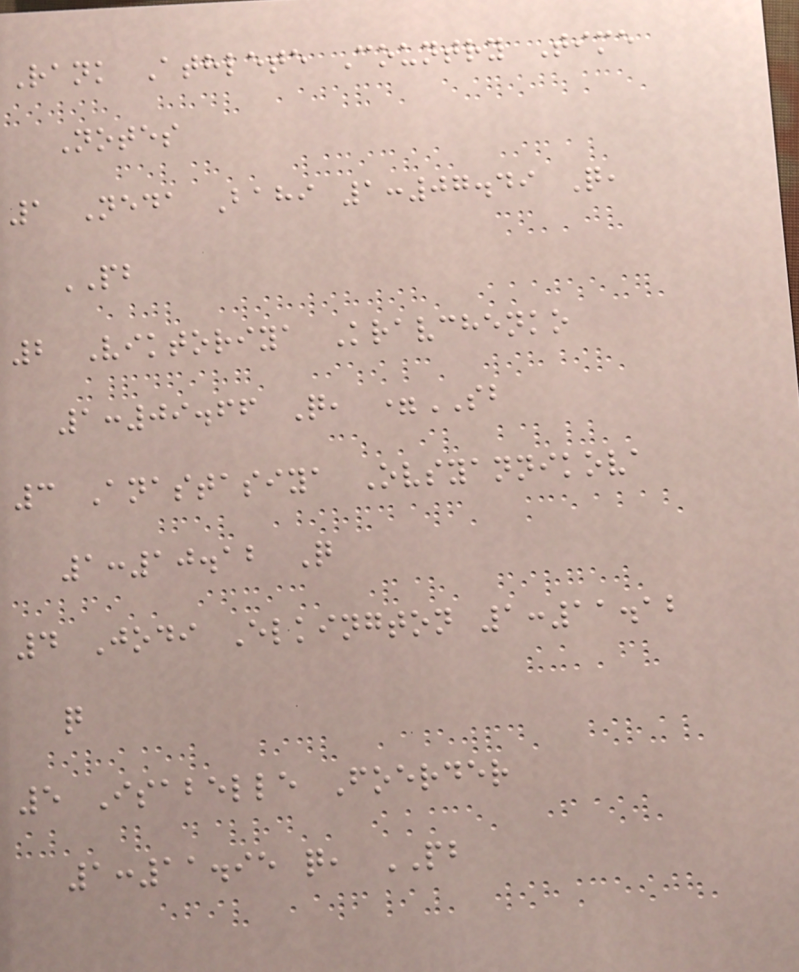Rank Athlete Country Time
Notes
1 Neda Bahi 1:07.49 Q,
PB
2 Viktoriya Kravchenko
1:09.66 Q, =SB
3 Anastasiya Ovsyannikova
1:10.12 Q
4 Jodi Elkington 1:11.12
q
5 Isabelle Foerder
1:11.95 q, PB
